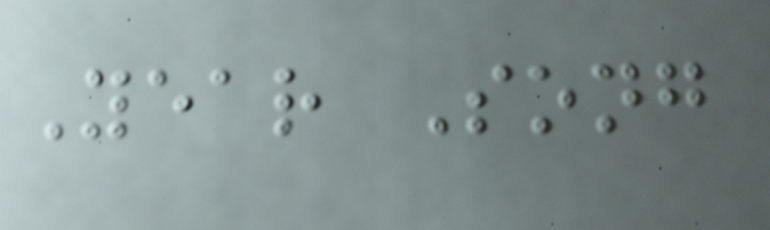Year Song
